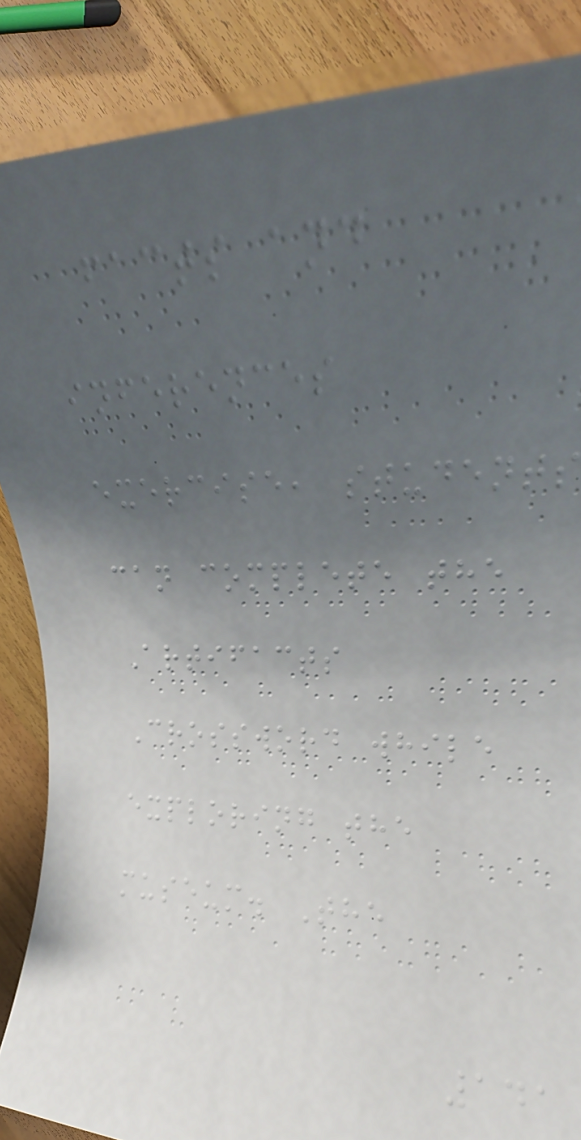facts and
inferences
exercise, students
can complete the
Artifacts
Crossword while
exploring the
museum. The
141
